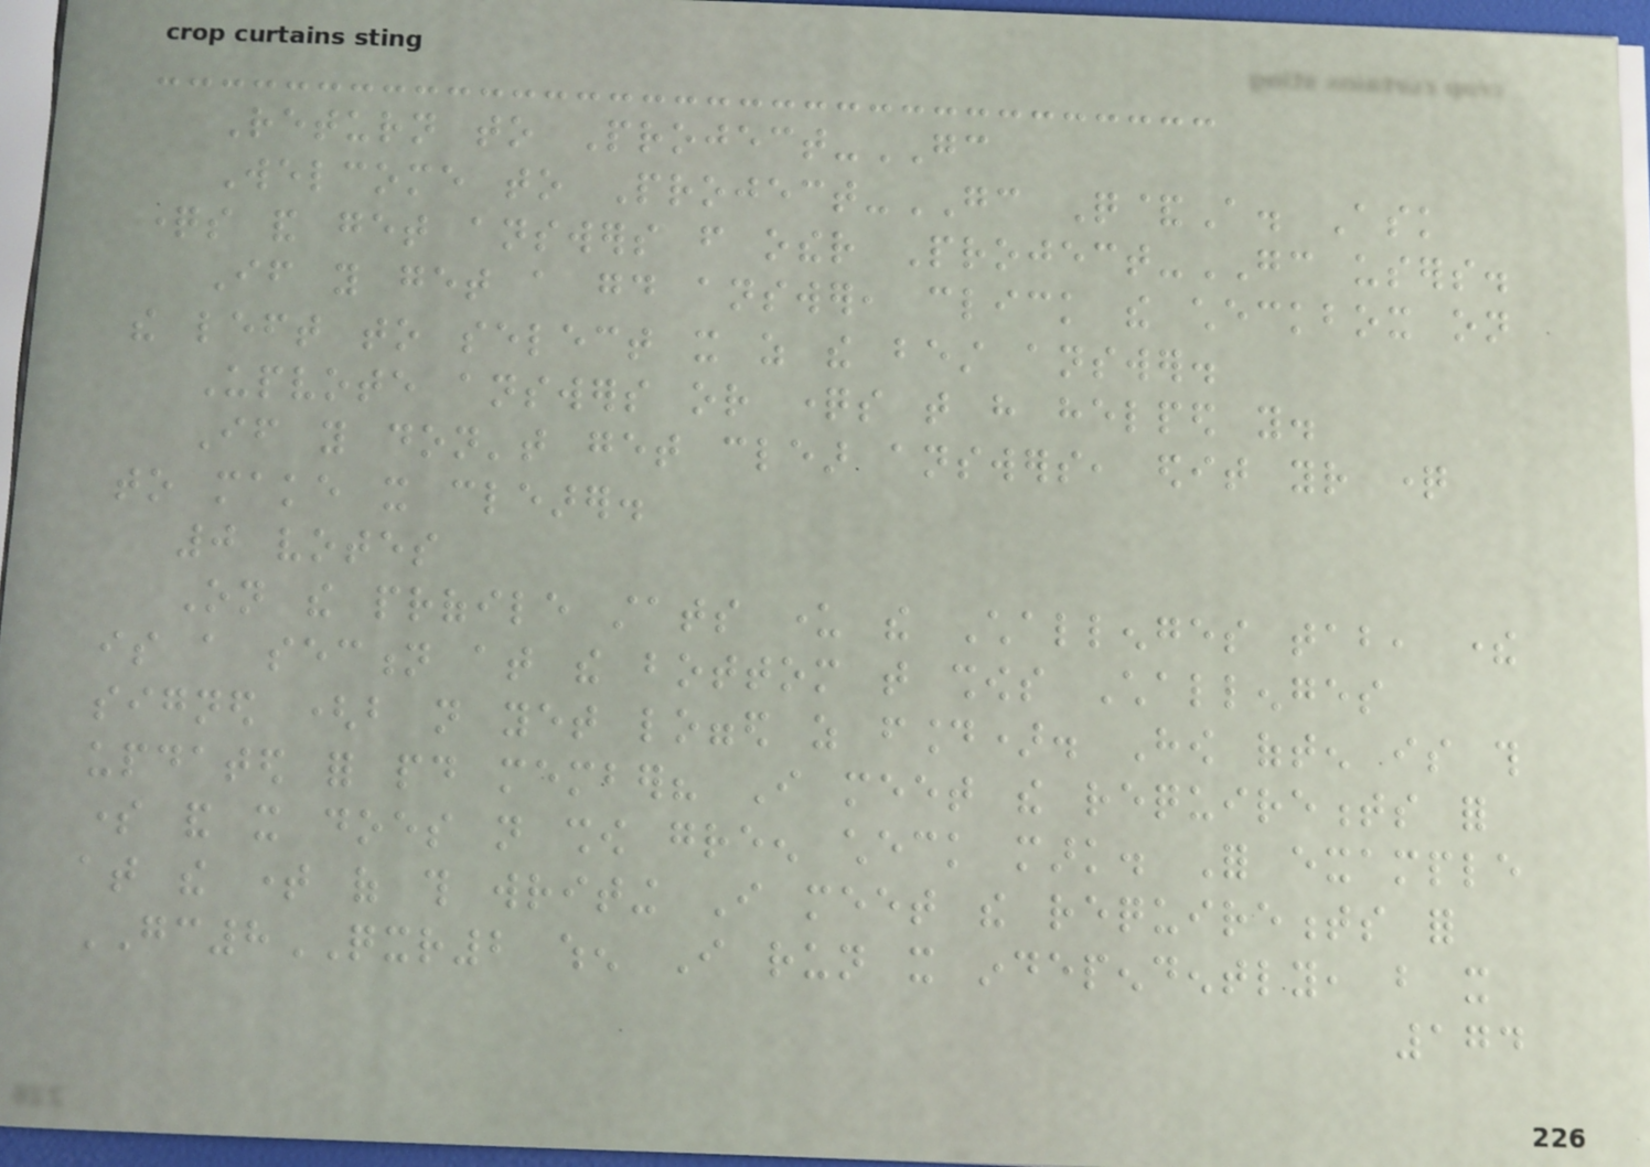Return to Project-GC
Welcome to Project-GC Q&A. Ask
questions and get answers from other Project-GC users.
If you get a good answer, click the checkbox on
the left to select it as the best answer.
Upvote answers or questions that have helped you.
If you don't get clear answers, edit your question
to make it clearer.
0 votes
On the profile stats under the Challenges tab, there
is a section at the bottom that shows Challenges
signed (but not yet logged as found). How often is this
updated for paid member? I meet the requirements for
some and it does not show green check mark. For example
at the time of this writing I meet the requirements for
GC8QXR2 when I run it independently, but it
174
